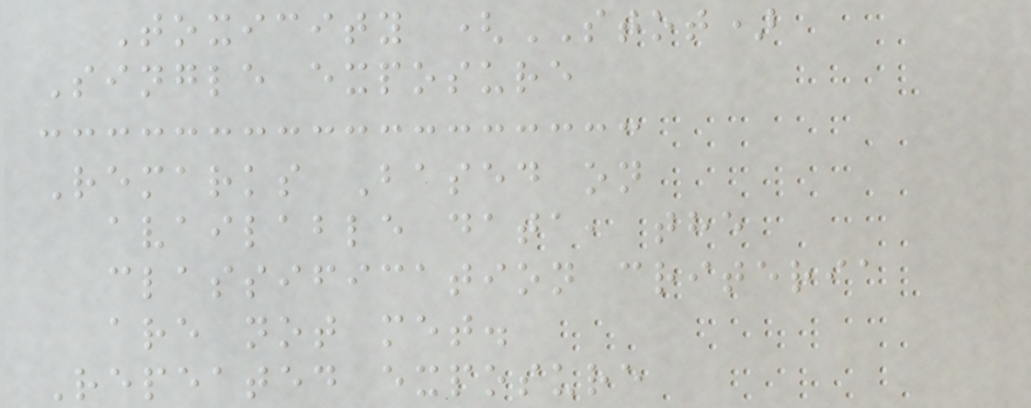Toxicity (STOT)
Single exposure
Remarks Based on
available data, the
classification criteria
are not met.
Repeated exposure
